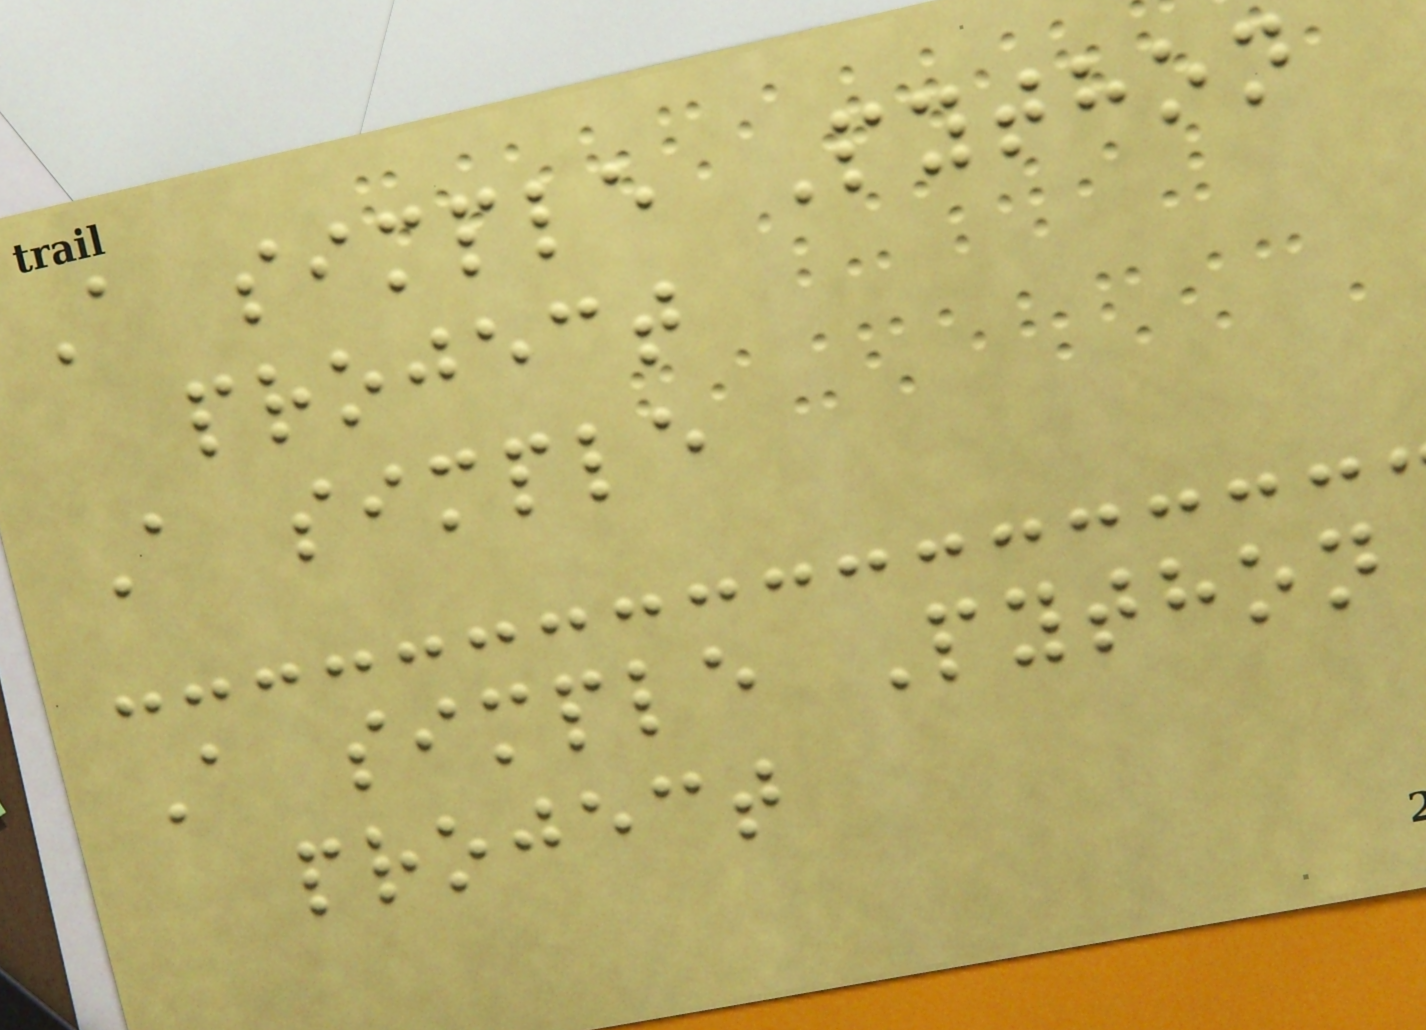A simple Python
project
A simple
A simple Python
project
